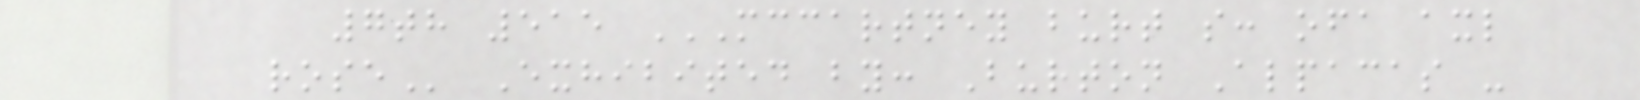7th 515 MCCARTNEY BURT S: OFA AXL
ROSE Exhibited by: Burton Alpacas -
